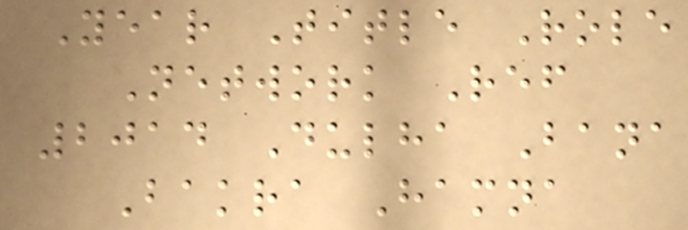Year Title Role
Network Ref
2014 Dulha Bana
Bakra Hamna
